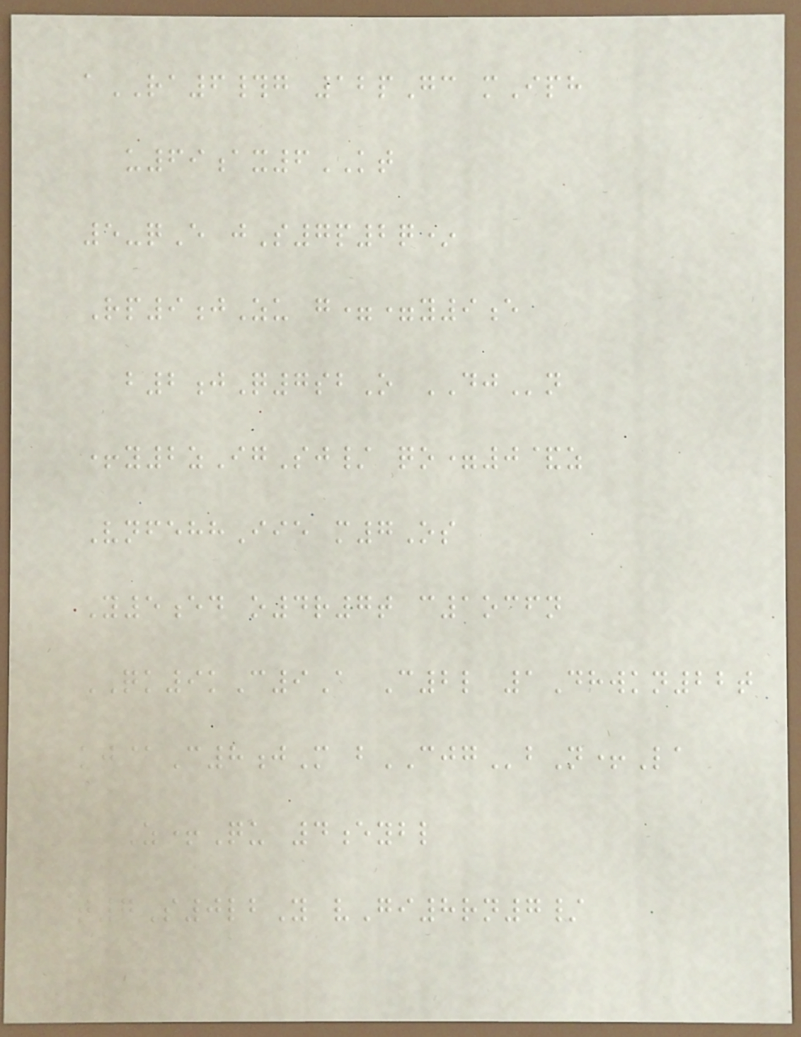aRA6#g 12pGc mIph
u69ax6KT
5-qE jS7p2q*
Rp9jZu g==y9e
b2jQ7sbO DJn
+y2zIgSj/ qo=0&z
VnfehhIie m7Os
Y5ed o4r7t c1ocfn
QK9kC9A C2l 1Dhwkn22t
kj@C8jM bCJGbN+La
Z+Qu 4eybl
t7S0lbY vGi8rn7/
